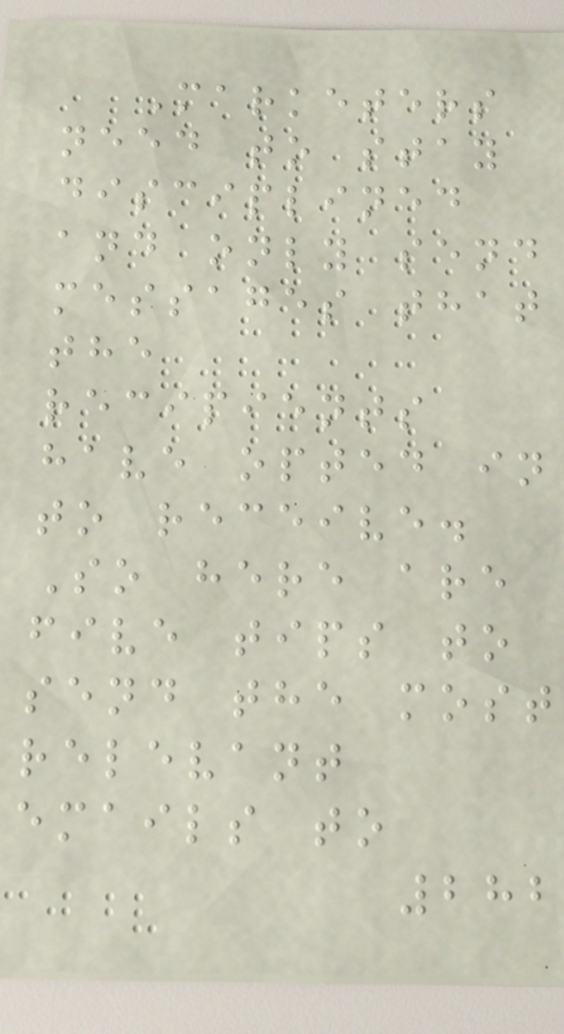Marketers
need to stay
disciplined
and only send
messages that
the
recipients
have opted in
to receive.
So here are
five tips to
send the most
relevant
emails to
282
